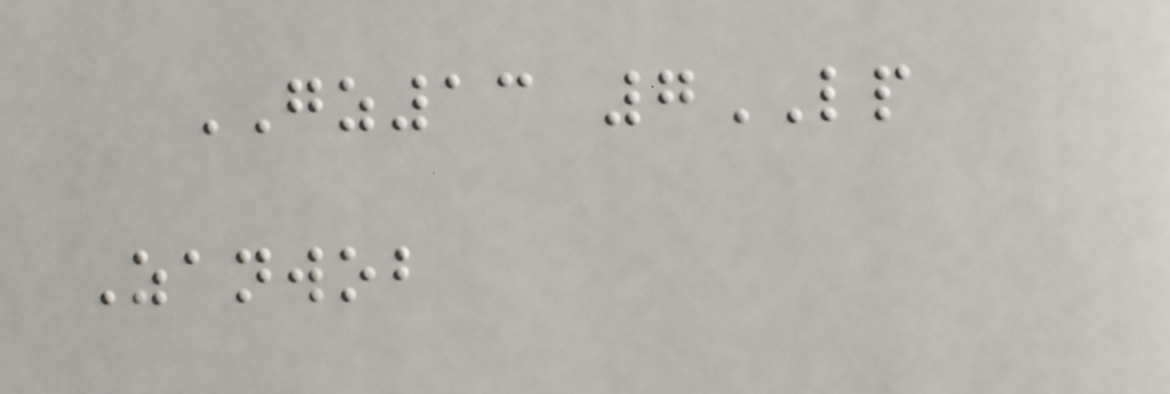GZ13 7LP
Zanwob
